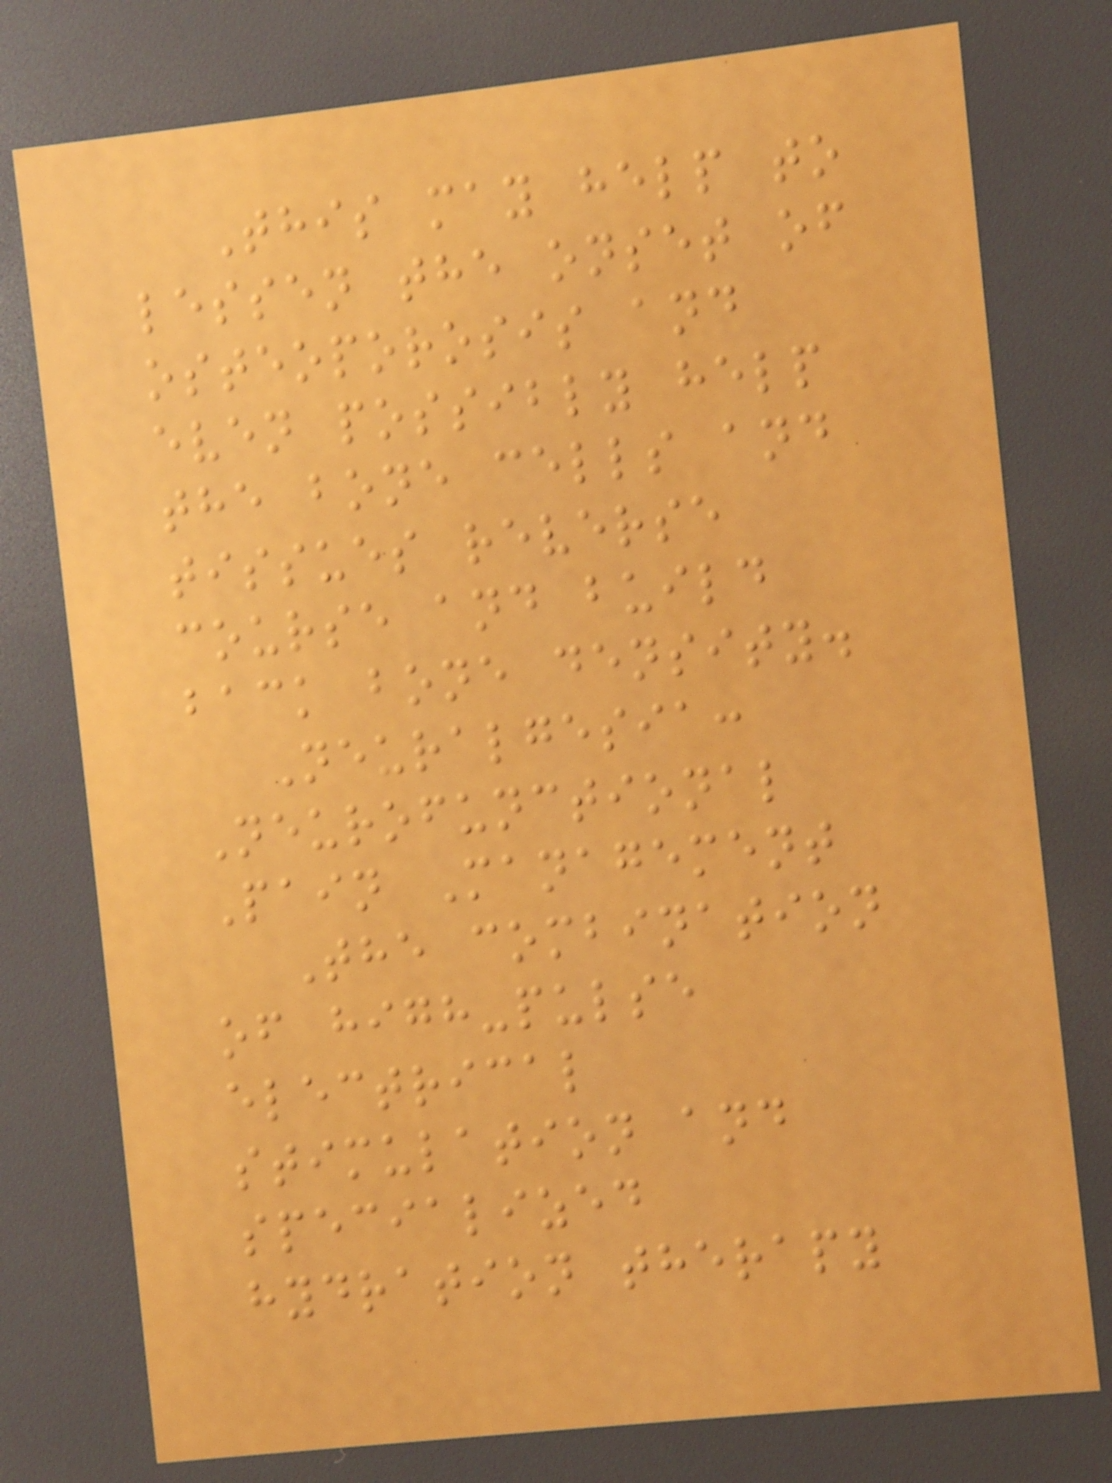This may help to
lessen the onset of
osteoporosis and
even possibly help
the bone cells and
tissues reverse
course and build
back bone density.
Neuralgesia:
Neurofunctional
Pain Management
The combination
of high-pulse
electrical
stimulation and
specialized
hydration therapy
